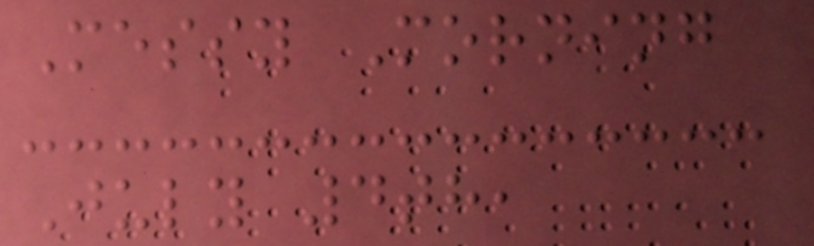Messy Morning
July 4th,
